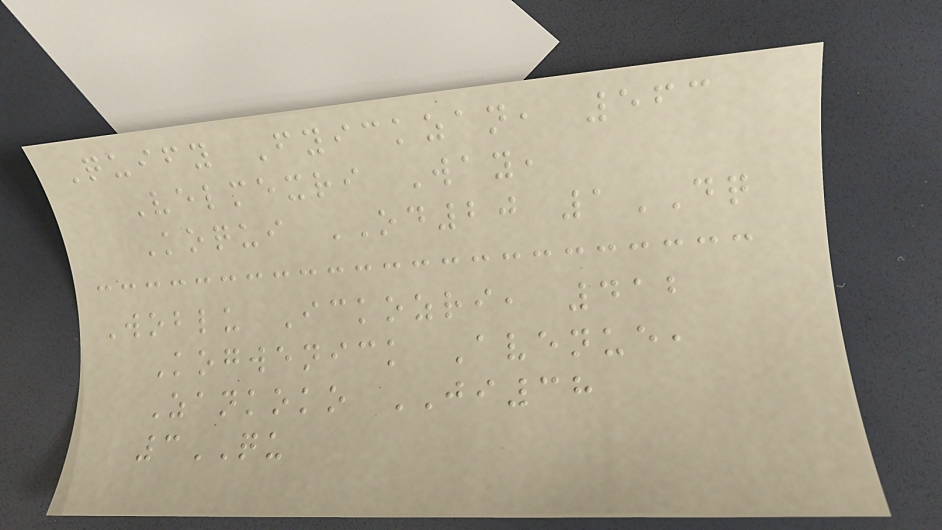Quify Fyickzan, 563
Velmexri Way,
Koqui OD20 1DQ
Woblu Ickozri, 412
Kogwenick Avenue,
Zankoko JI38
3QU
